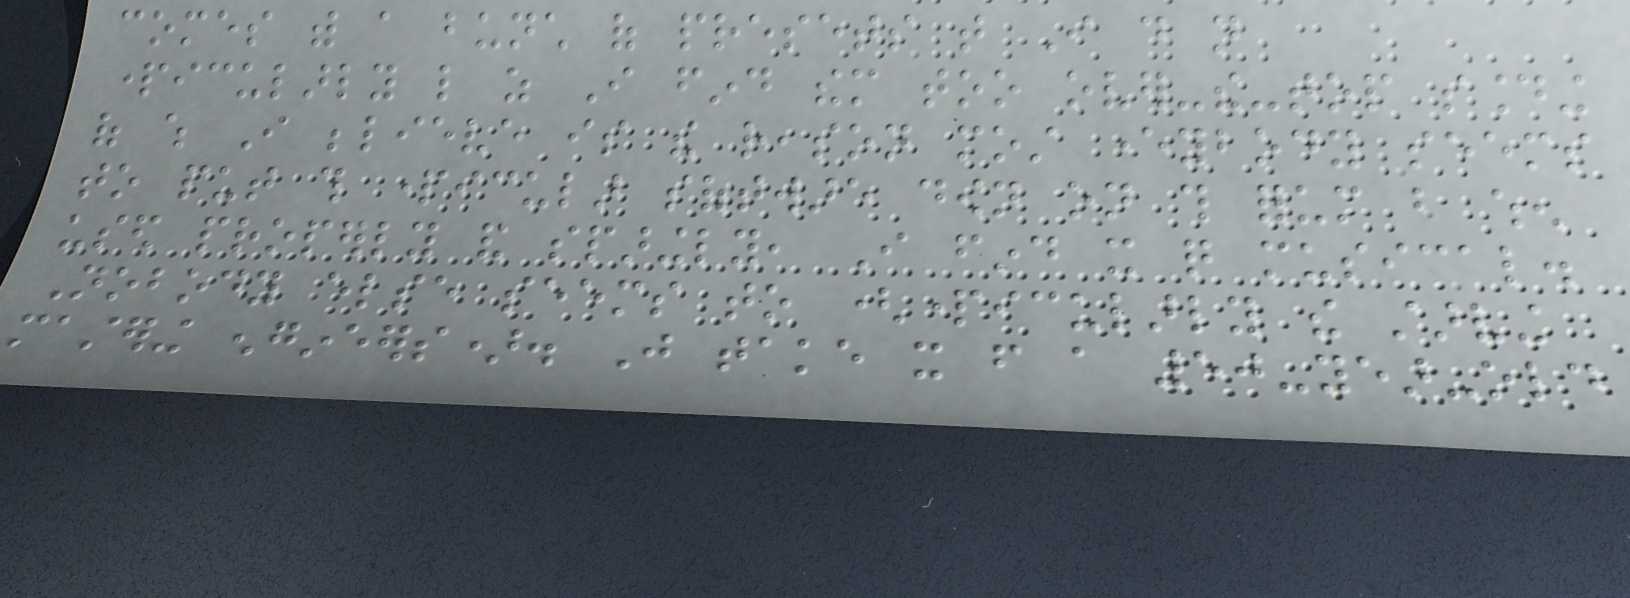comes with a bunch of presets that I do not
particularly like as I find them too over-the-top sounding
of which I believe is the reason most everybody seems
to put this particular software down on this forum but when
used properly and sparingly, I find it quite musical.
Nobody else seems to (particularly the starving
mastering engineers). Just take it from a 50-year-old
